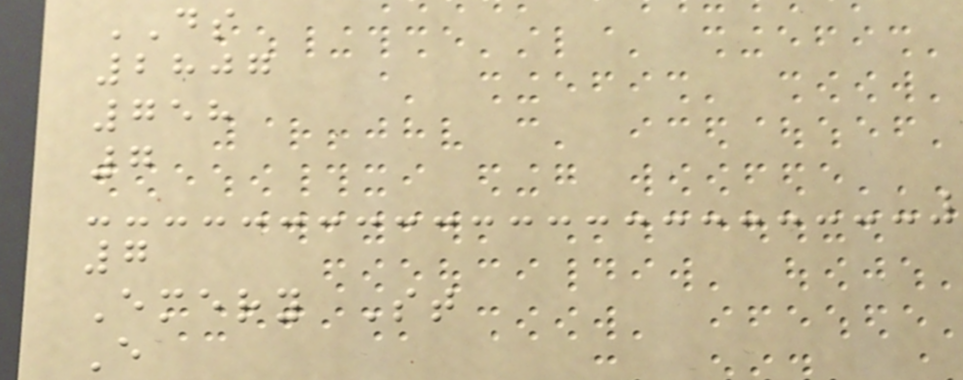DS
2807
758
7
7
Emery St
E
